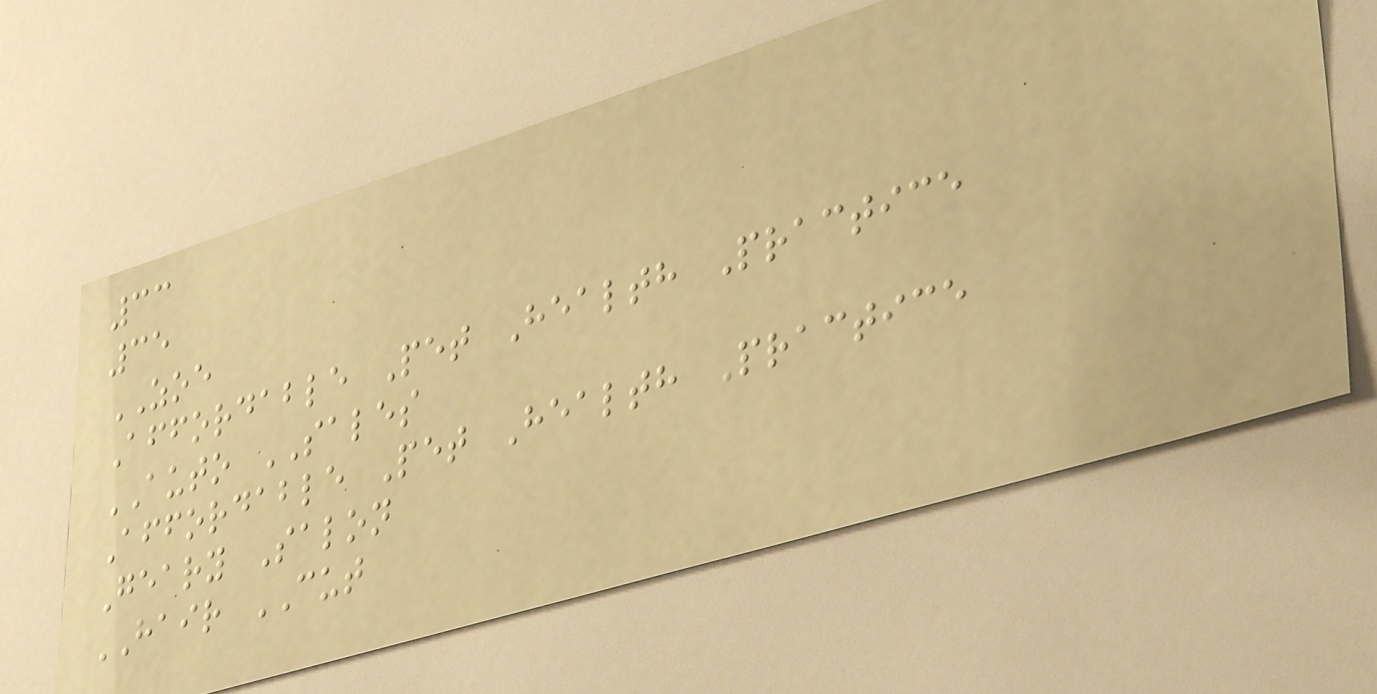33
35
ZOE
Affordable Pet Health Practice
AUTO SALES
Affordable Pet Health Practice
Geary Salon
HAIR CUT
